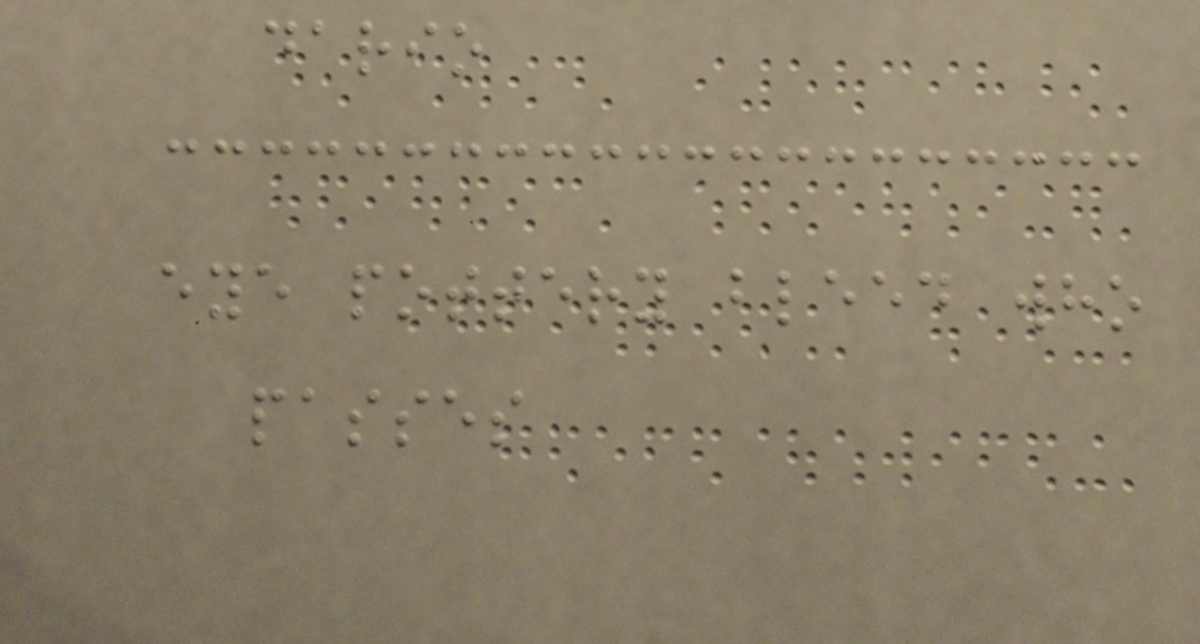dario
eye pottery bleed who
passes
